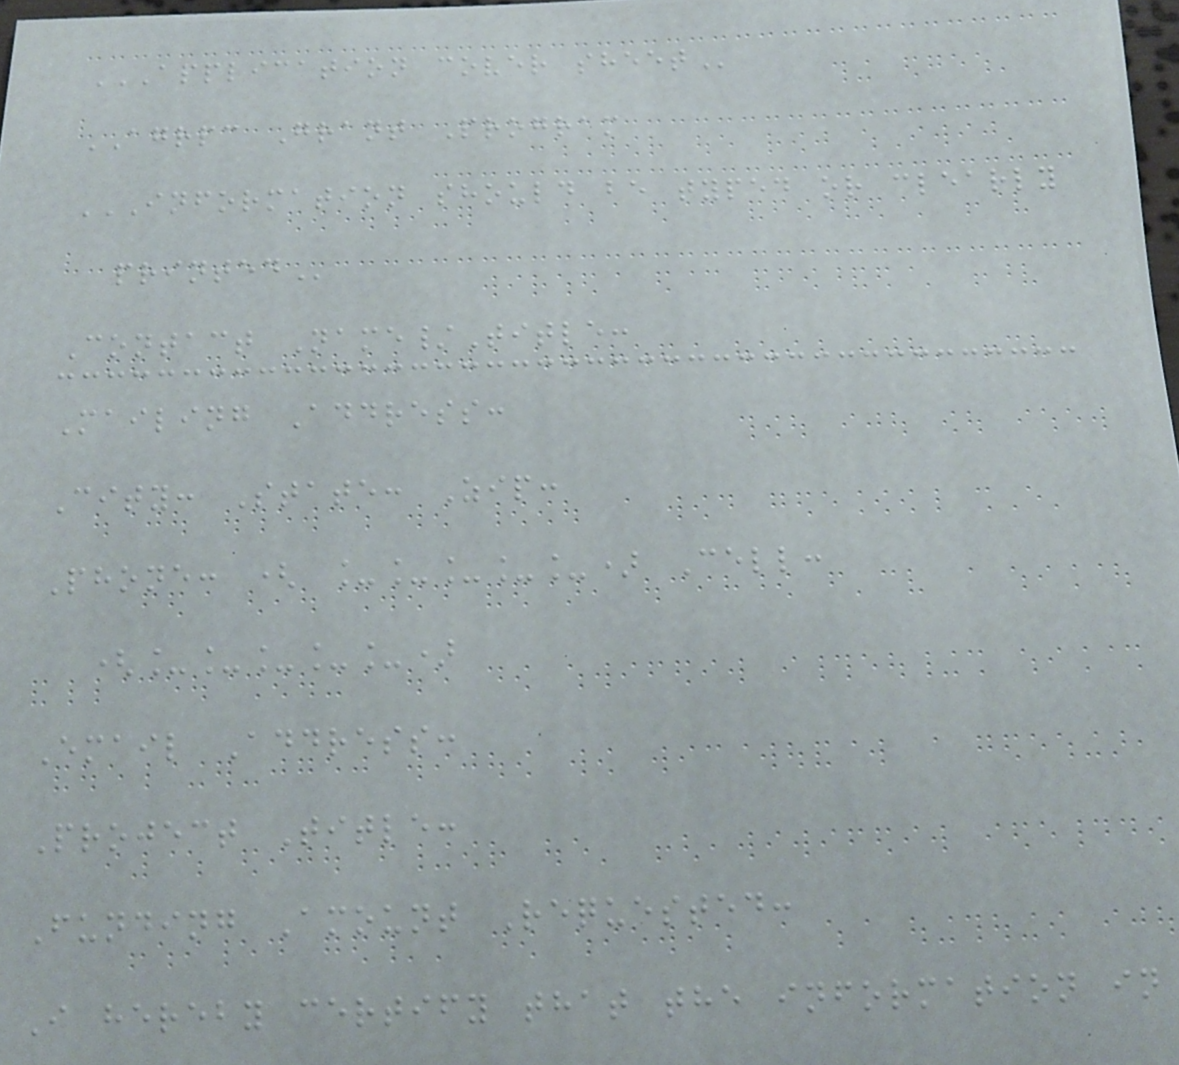APPLICATION COVER SHEET
AGRPC Grant Program
INFORMATION SHOULD BE TYPED OR CLEARLY
PRINTED
Contact Name/Title:
Mailing Address:
City: State: Zip:
Phone: ( _____) Cell:
(_____)
Email Address:
Project Title:
Funding Amount Requested:
I hereby certify that the information in
